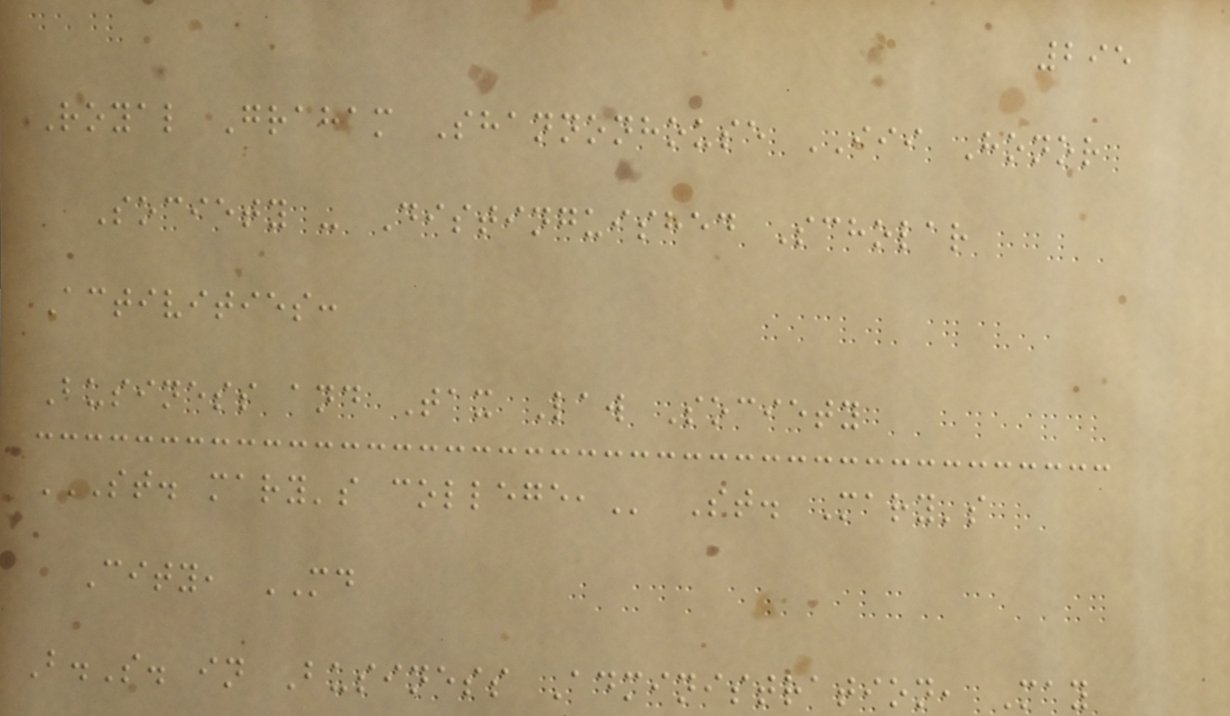295
Royal Graham Shannonhouse III Honor
Society - Distinguished Scholar
Activities:
Business and Tax Law Society
ST. MARY'S COLLEGE, St. Mary's
City, MD
B.S. in Business Administration, May
